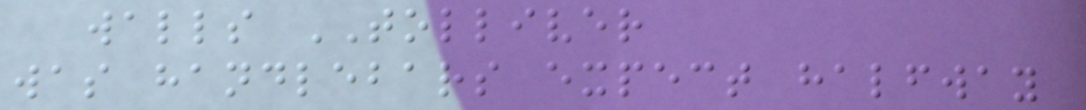walls TOLLIVER
was handlebars expect halfway
